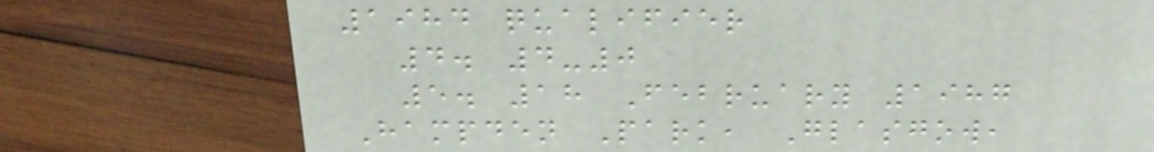1984 qualifier
4. 4-0
5. 18 February 1987
Hampden Park, Glasgow,
